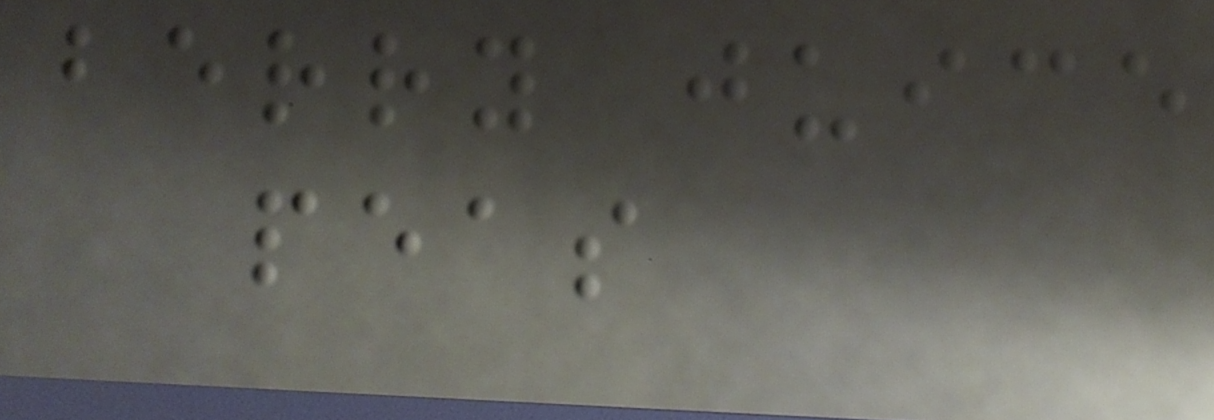berry juice
peas
